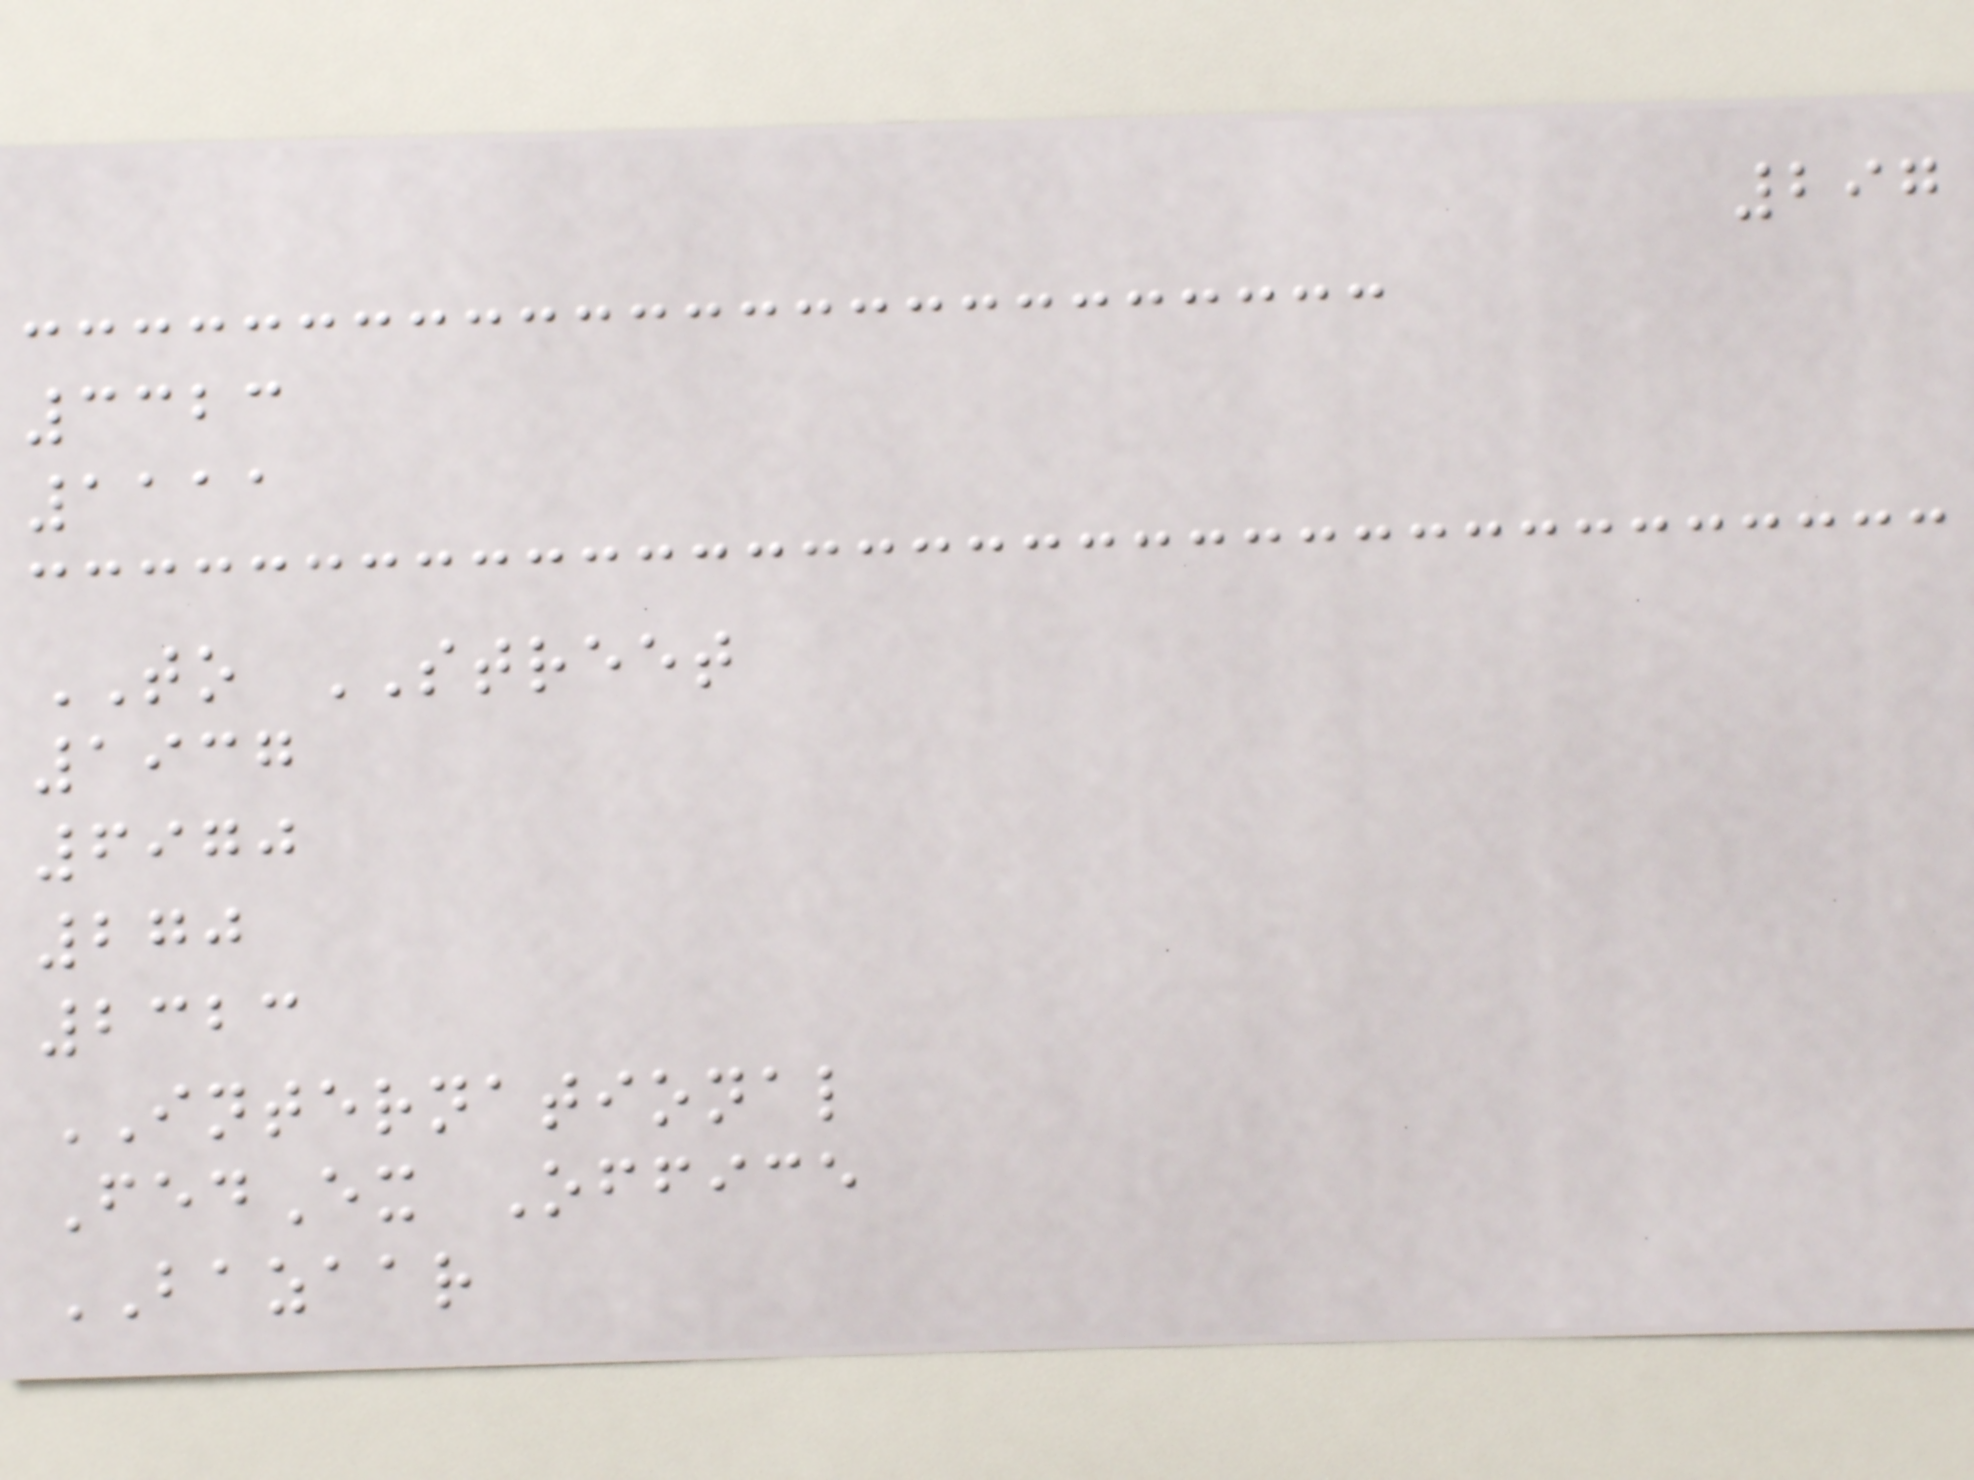297
3323
1111
TO STREET
1937
6970
270
2323
INTERNATIONAL
FedEx Office
BAZAAR
